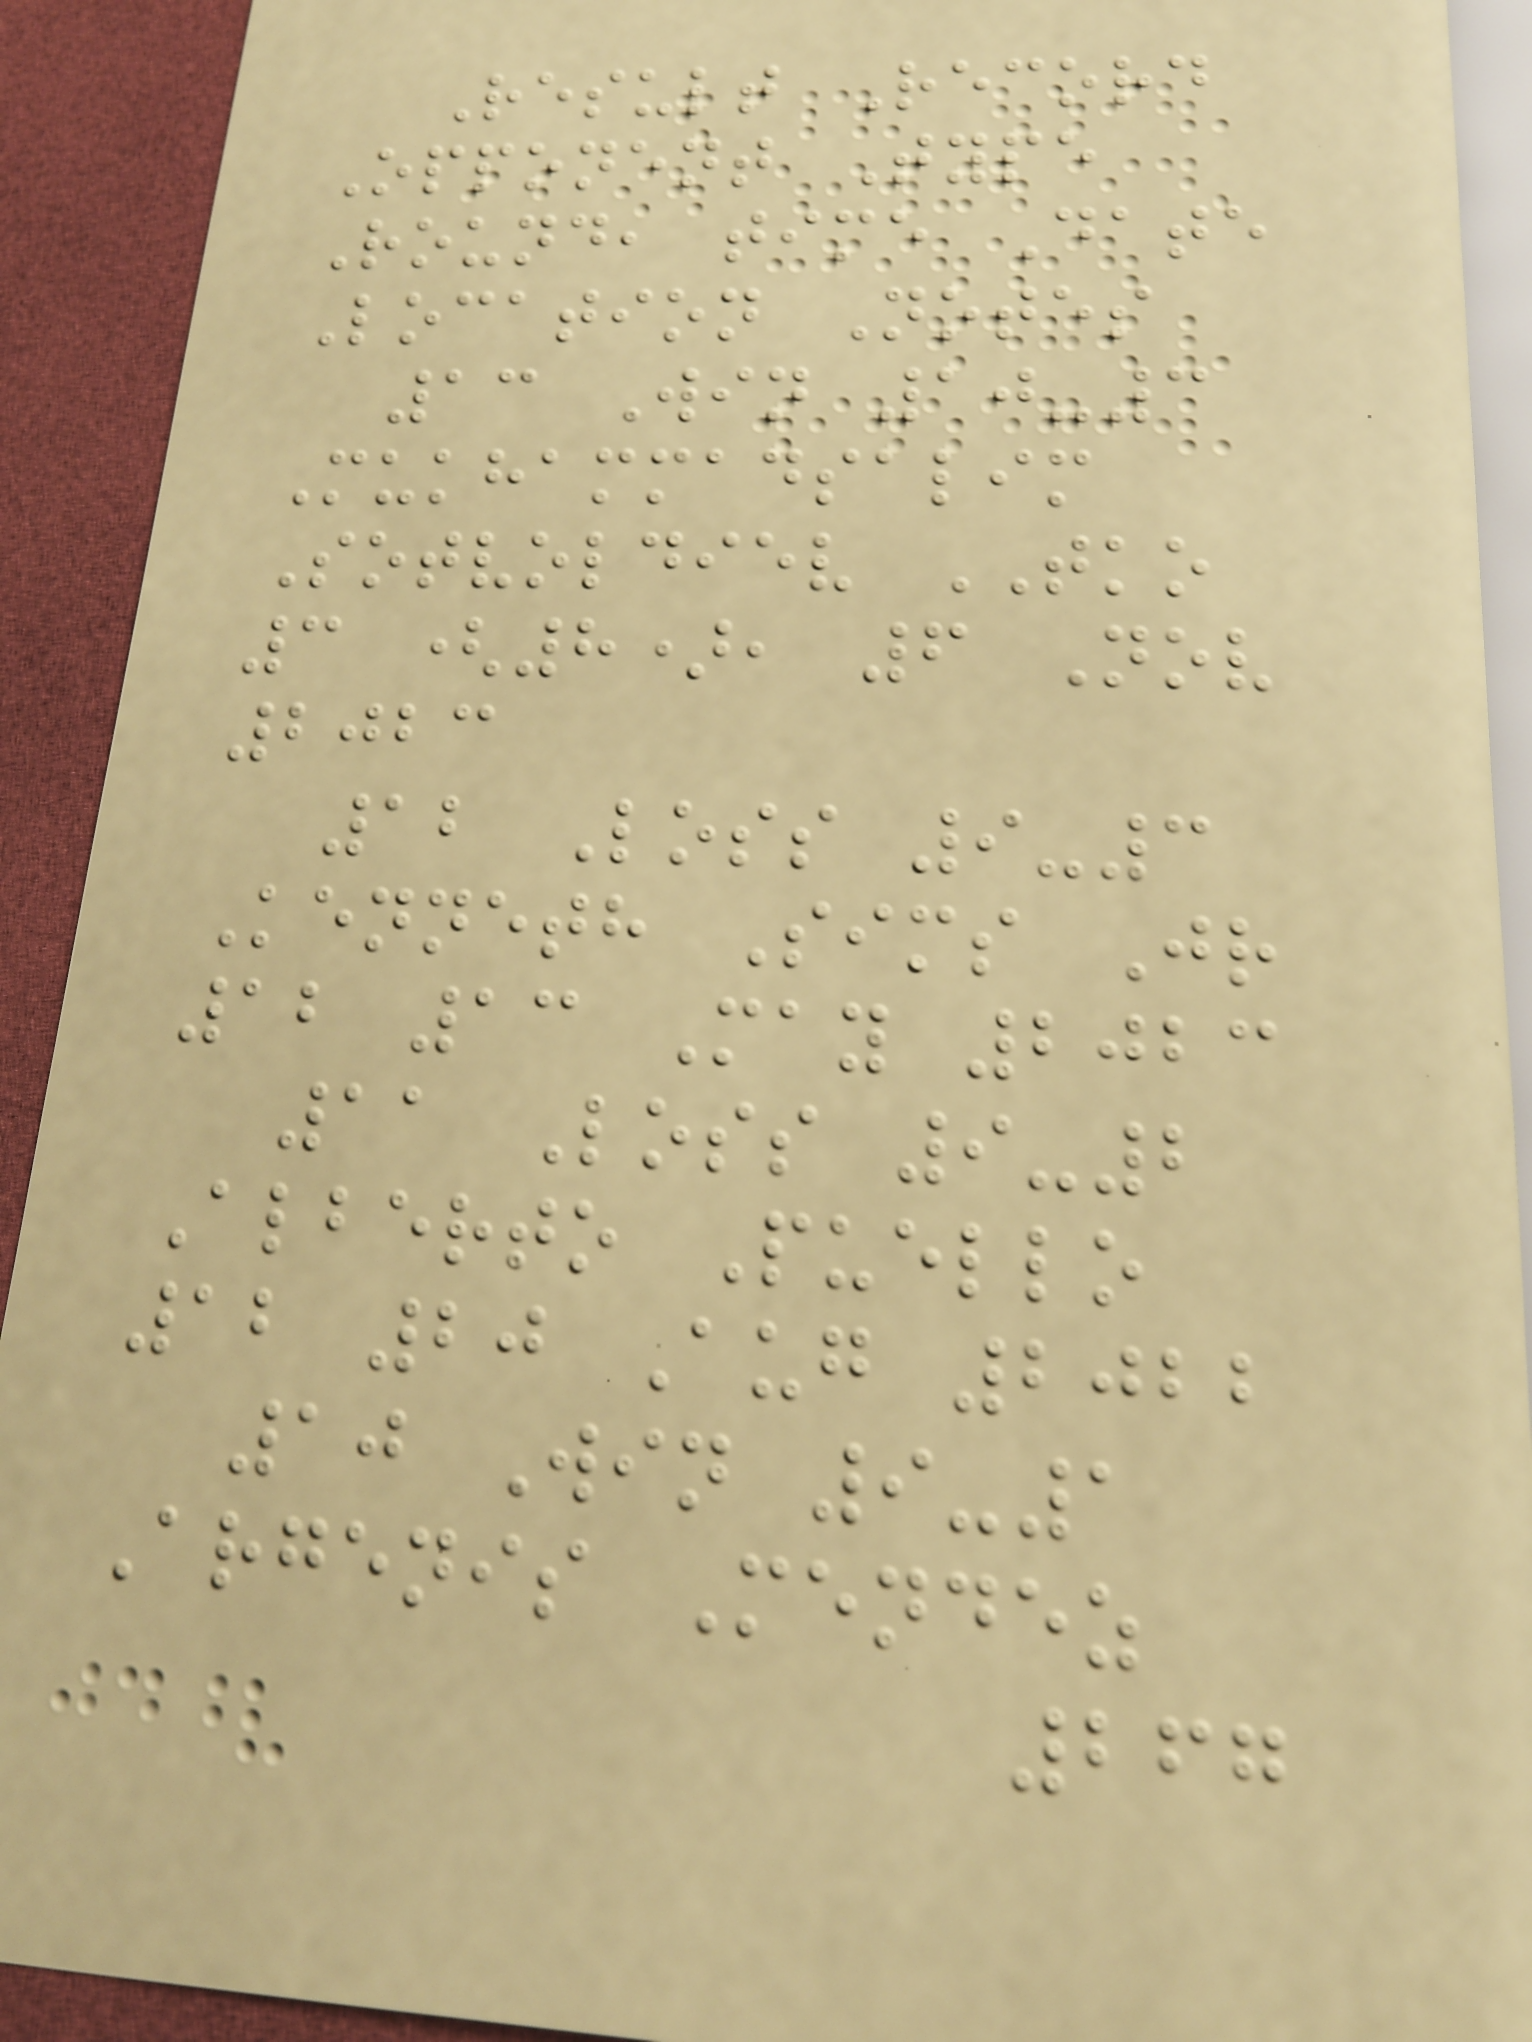Result Record
Opponent Type
Round, time Date
Location Notes
13 Win 10-3
Mukhammadsalim
Sotvoldiev TKO
3 (8), 6 Nov
2023
12 Loss 9-3
Kenneth Sims Jr
12 13 May 2023
11 Loss 9-2
Alberto Puello
12 20 Aug 2022
10 Win 9-1
Argenis Mendez
267
